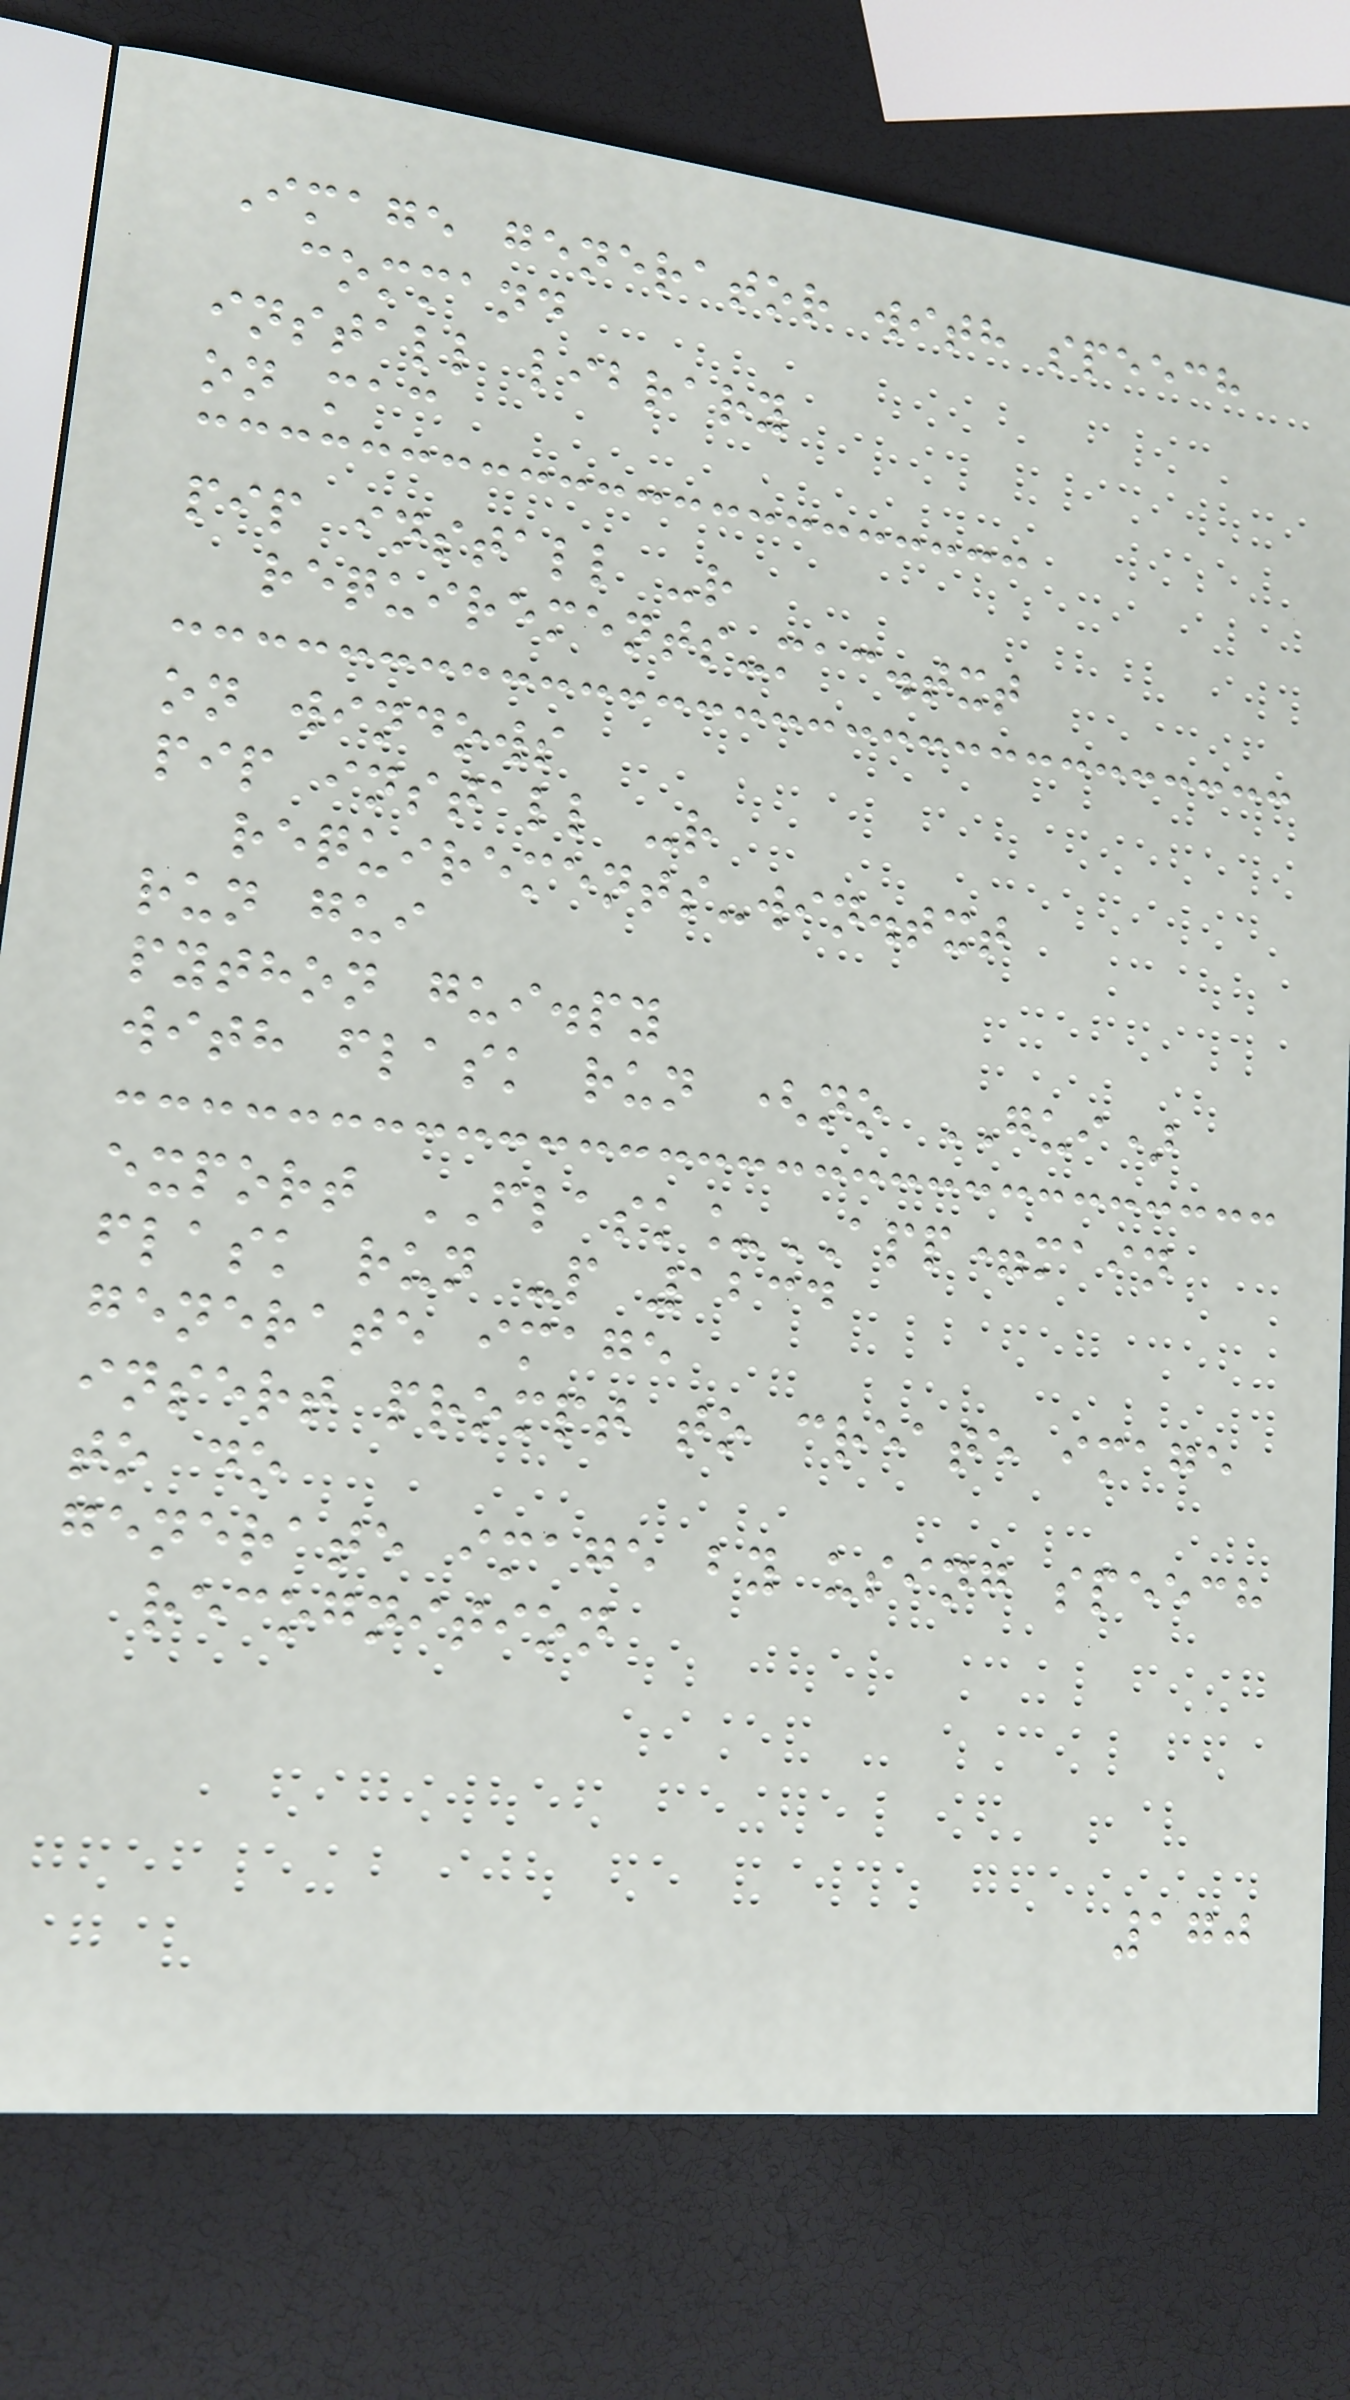Image generator with speech
command
install library
on mac
pip install -r
requirements-mac.txt
on windows
pip install -r
requirements-win.txt
run gui
python gui.py
with flask run (no GUI)
export FLASK_APP=main
flask run -p 1234
generate image
insert prompt to create image
to do
generate image by using speech
recognition
170
